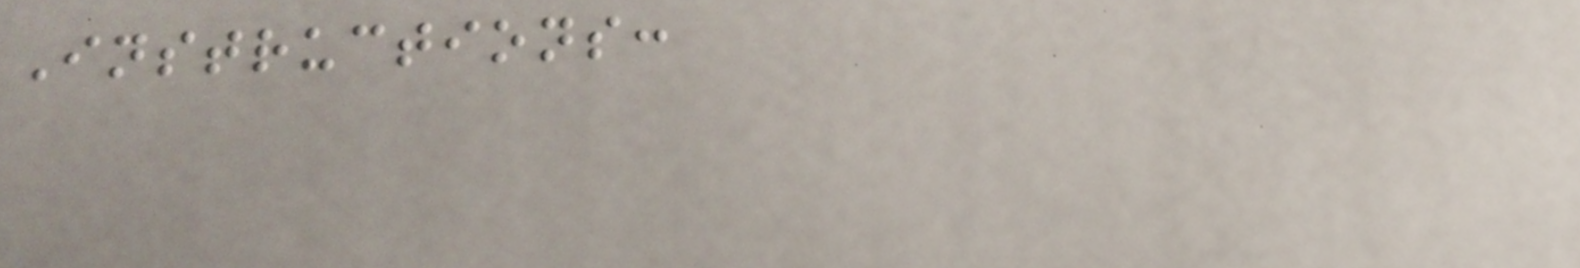Instructions:
